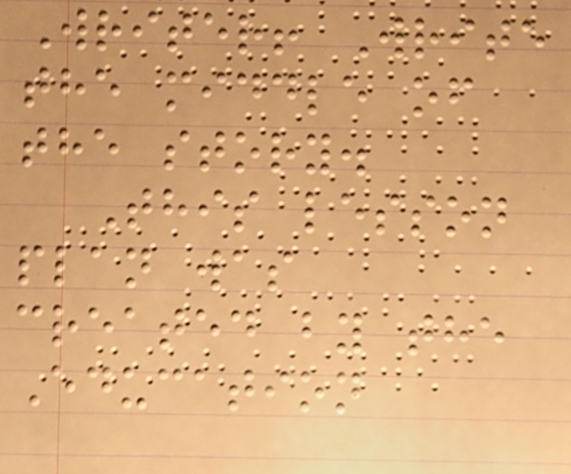Writer! Write
the middle of
the story.
This lesson
plan was
created by the
Education
